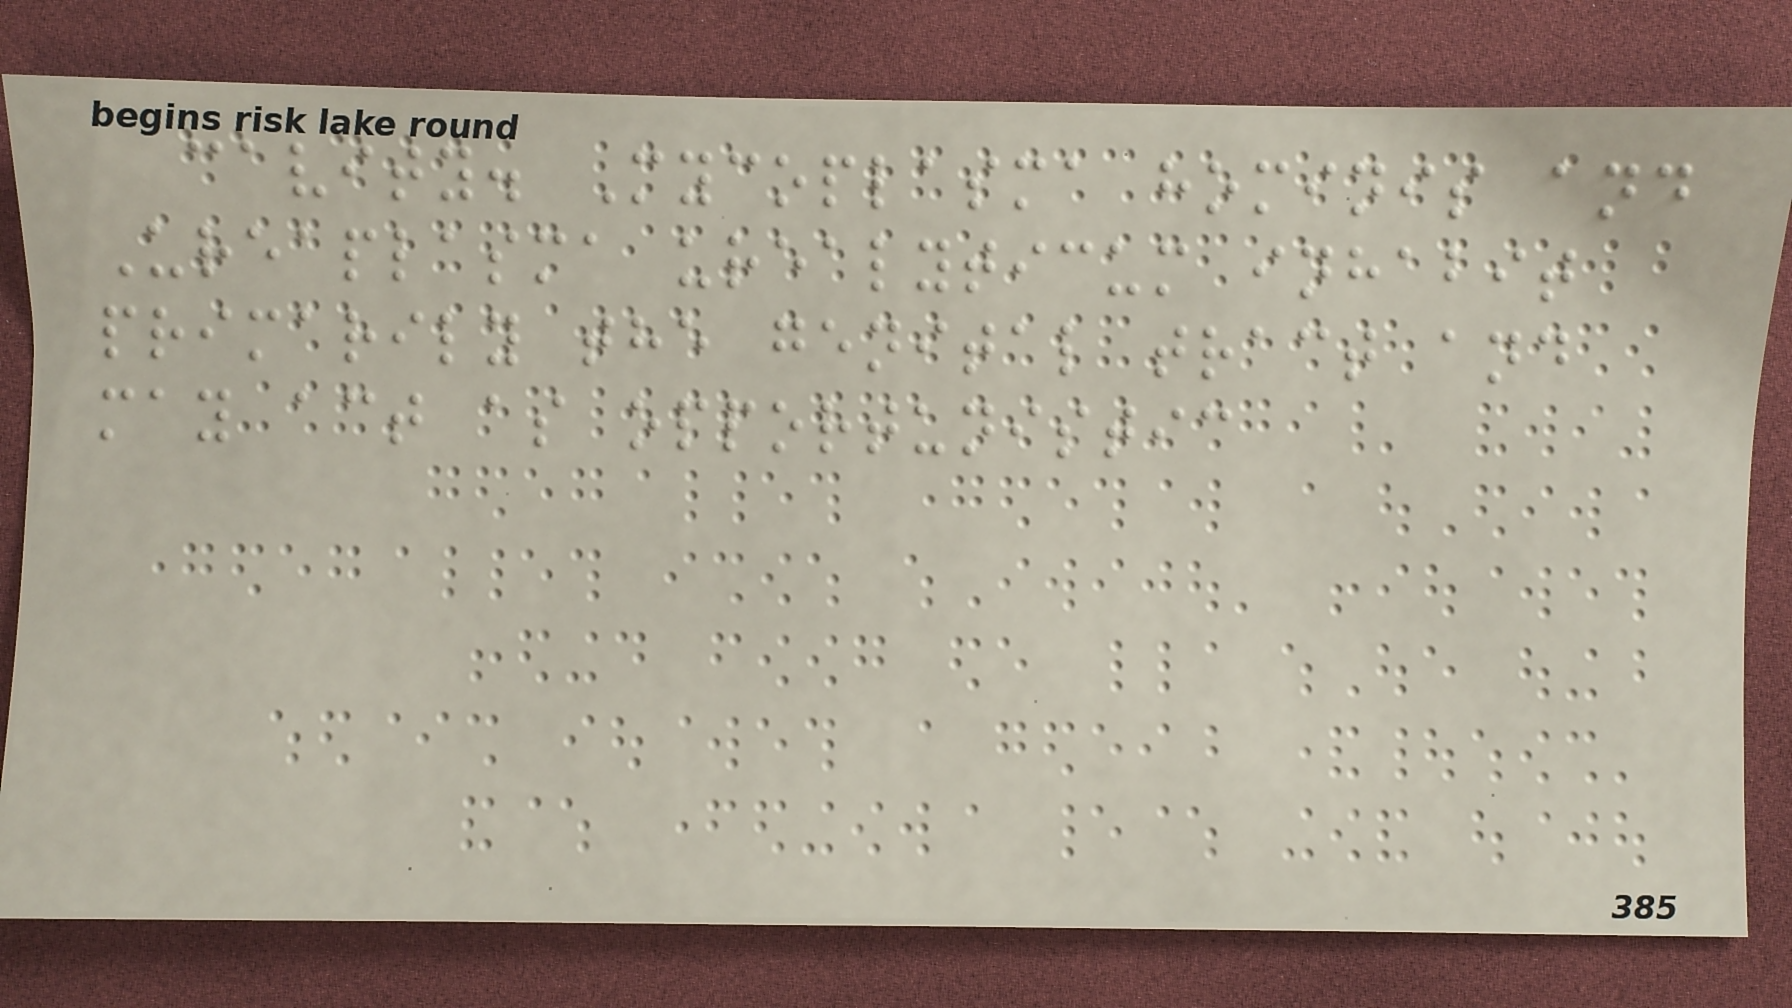cavity. Mycoplasma hominis and
Ureaplasma urealyticum inhabit
primarily the genital tract and
may act as opportunistic
